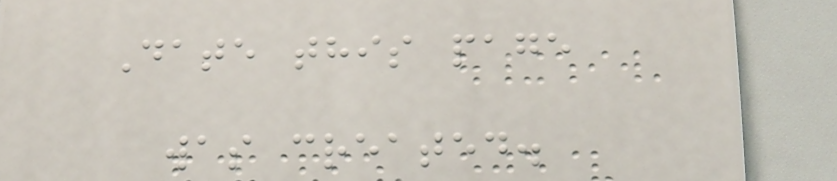Date this page
was created.
